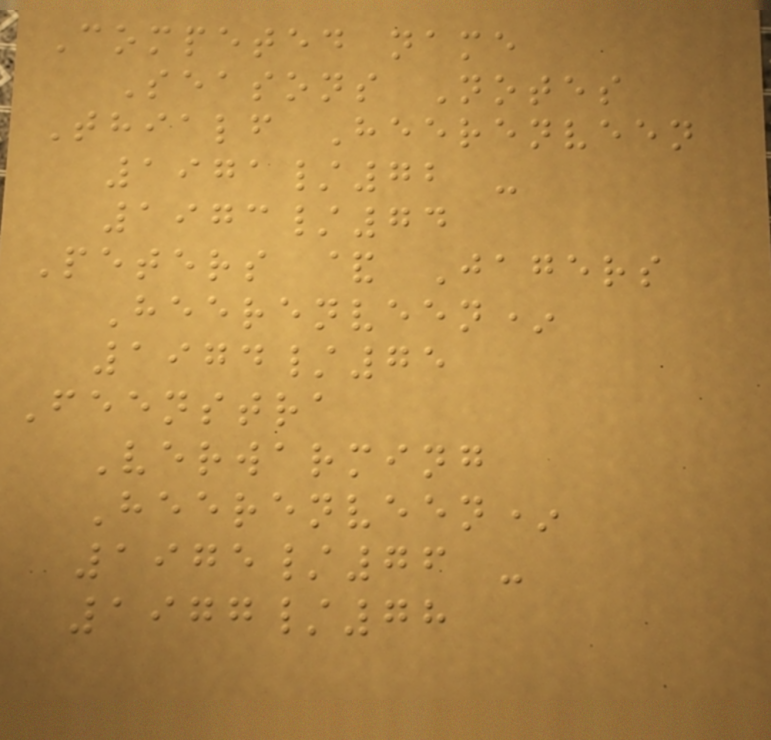Competed name
Seasons Notes
Thialf Heerenveen
1971/72 -
1973/74
Peters & Jagers
Heerenveen*
1974/75
Feenstra
Verwarming
Heerenveen*
1975/76 -
1977/78
